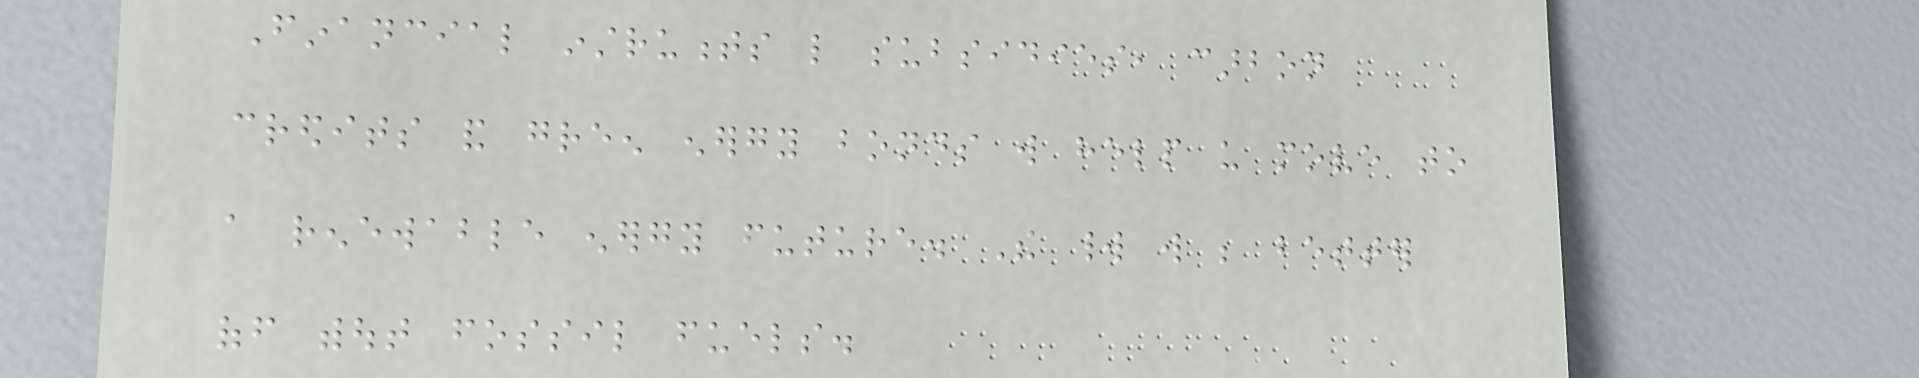Financial instruments like subsidies, carbon
credits and green energy bonds will help us move to
a renewable energy future. The world will be better
off without fossil fuels.
